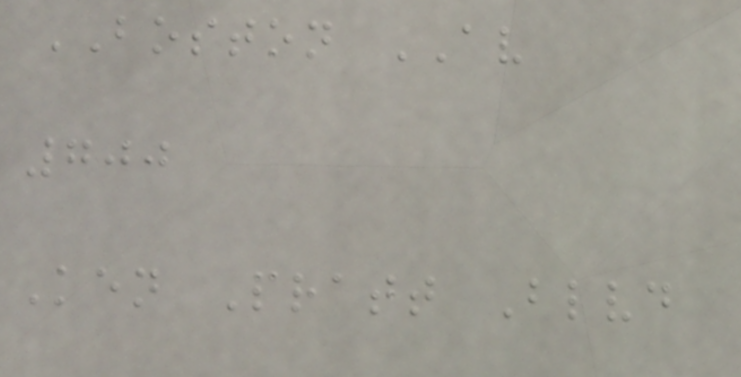BOSTON AV
700
Ken Pratt Blvd
